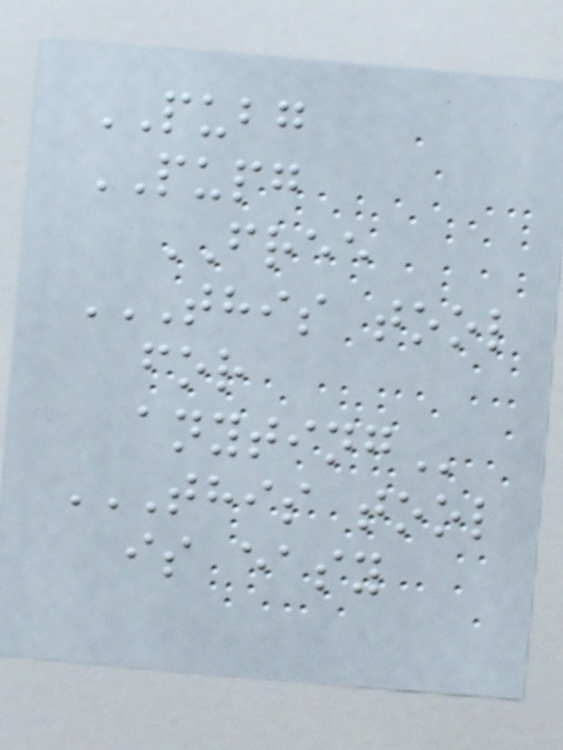PUBG
PUPG
FREE
THIS TOOL
FOR
ANYTING
THIS TOOL
IS EASY
